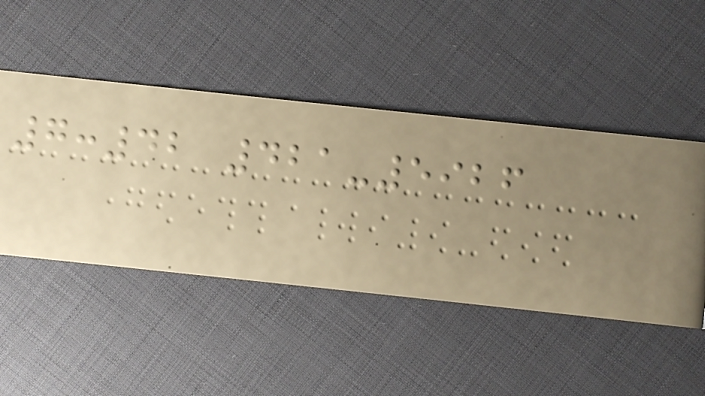7:42 421-5926
